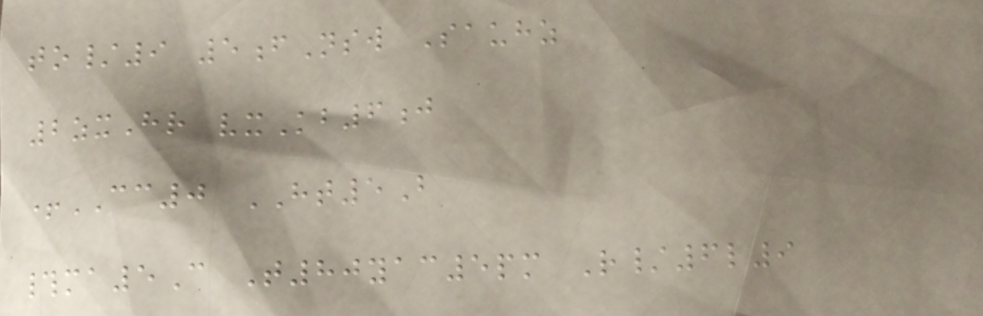to/9 5fNsw Sauhz
2zxHr vxKb6j
+CC0 HT5B
#ma5C T80yac5pm R/6l9
